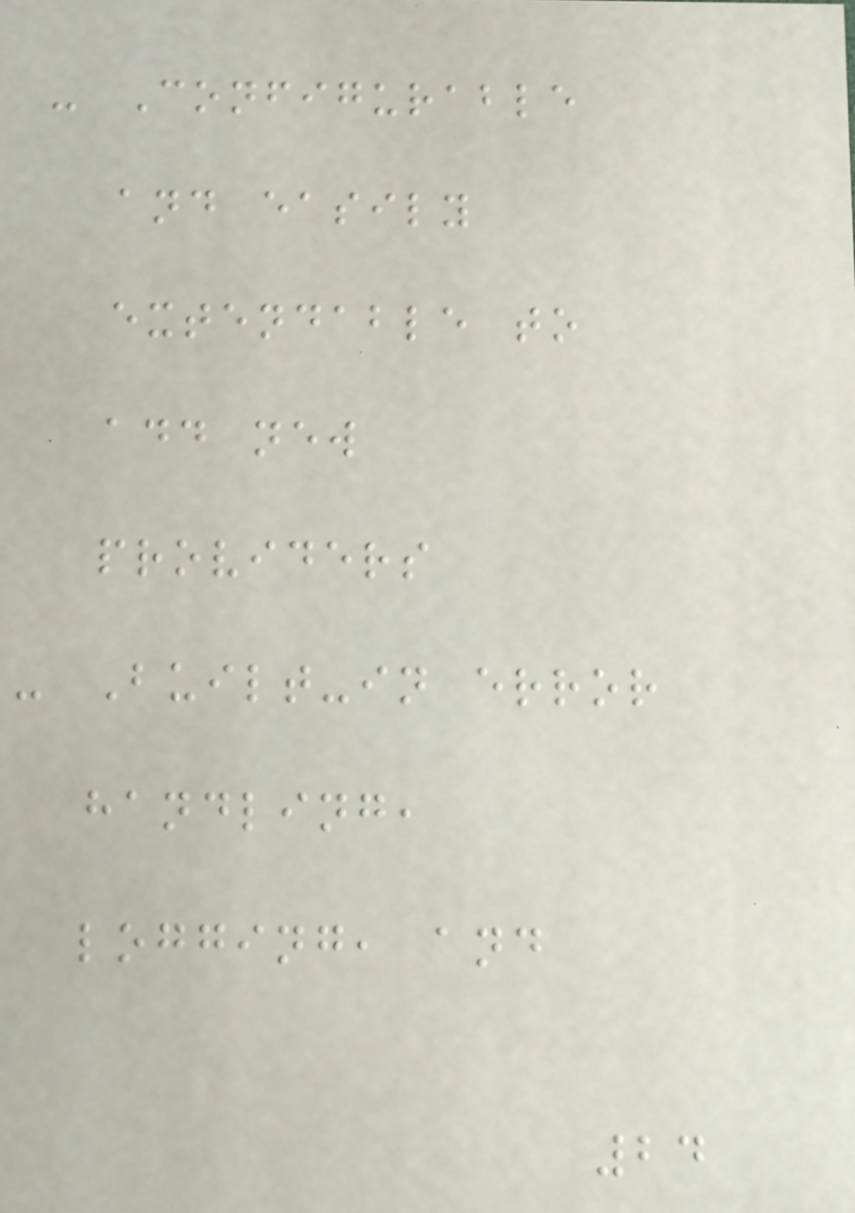- Configurable
and easily
extendable to
add new
providers
- Built-in error
handling,
logging, and
24
